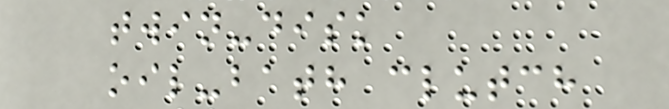twin-disk
oil-bath clutch
